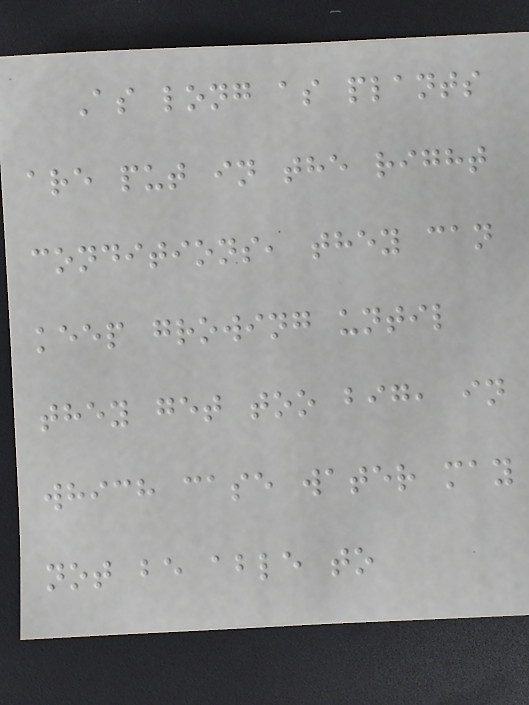As long as plants
are put in the right
conditions, they can
keep growing until
they get too big, in
which case water may
not be able to
